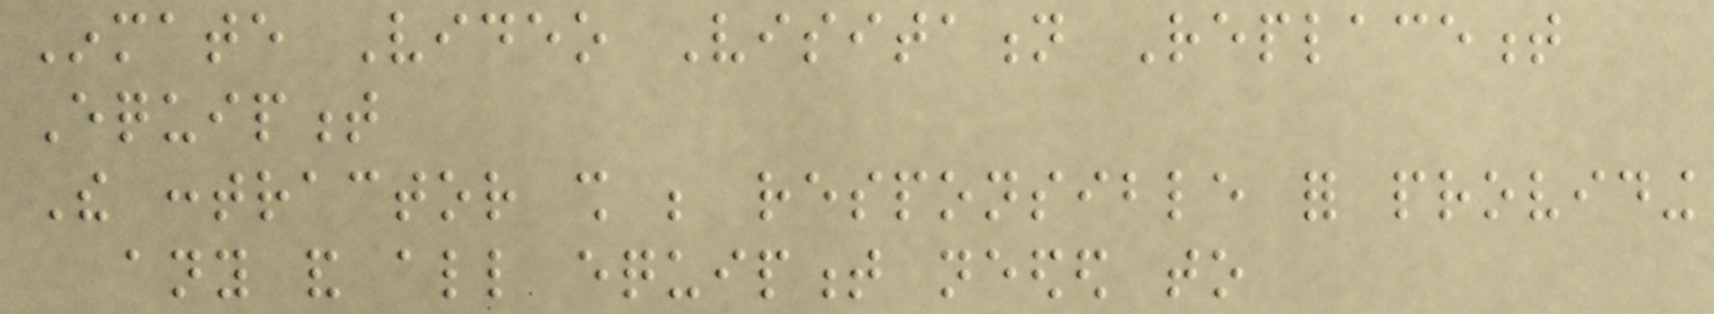Inmate Video Visitation Replacement
Equipment
The contractor shall be responsible for providing
any and all equipment needed to
